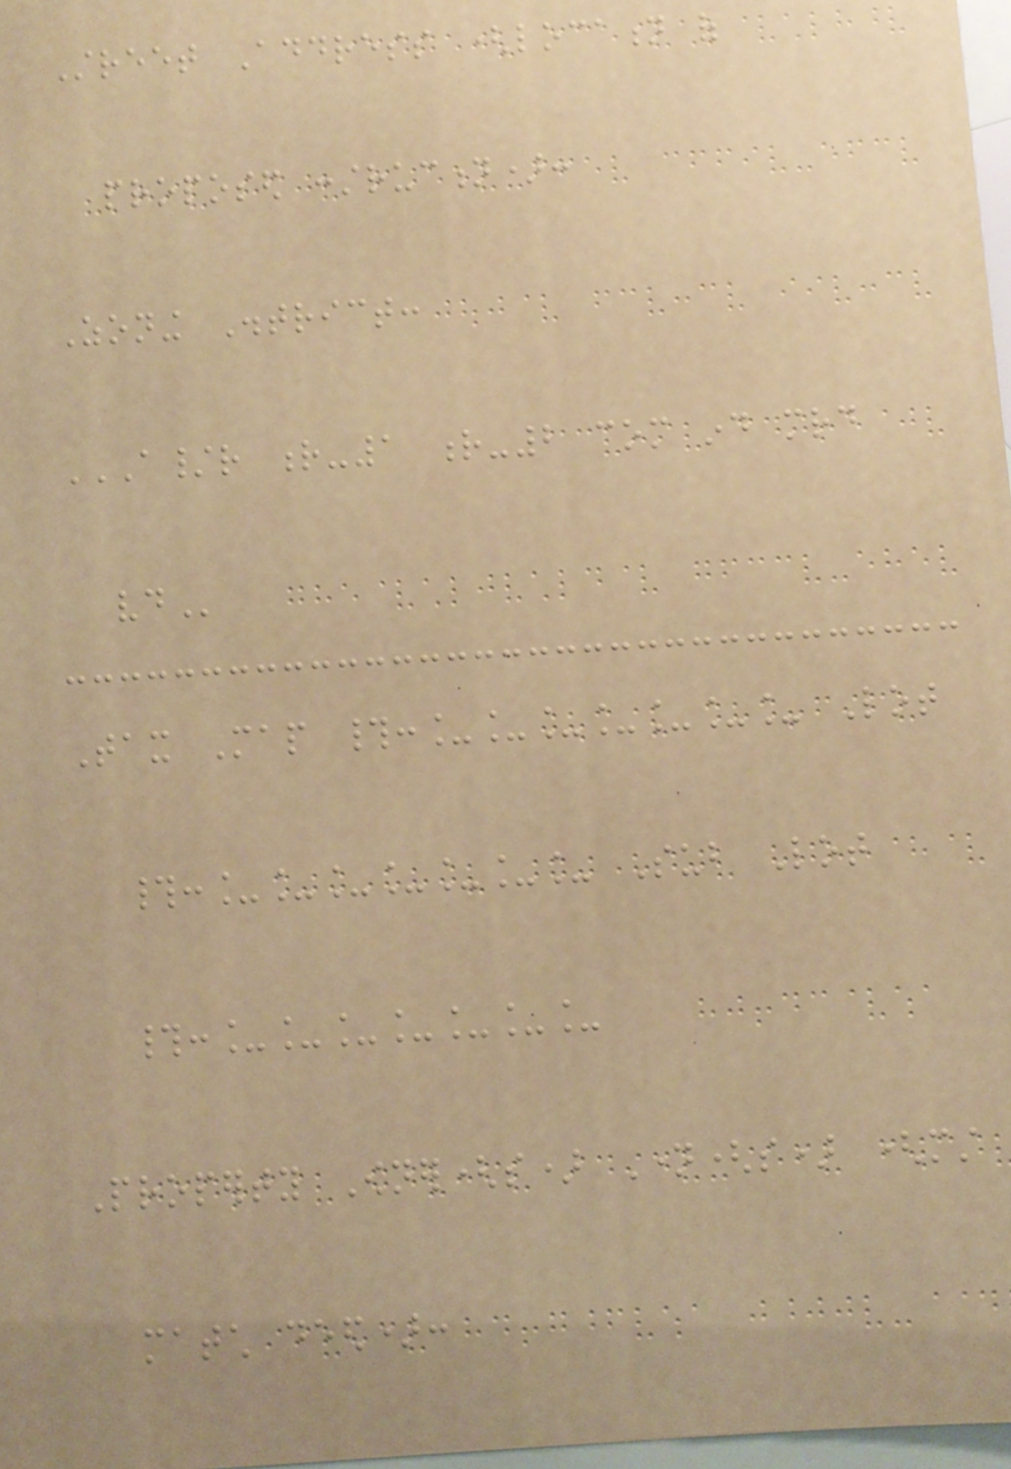Street Address (location of
proposed construction):
Zoning District:
A/R R-1 R-2 COM IND MRD
VD
Tax Map #:_______ Lot
#:_______ Sub Lot
#:_______
Property Owner(s) Name(s) (must
match deed):
